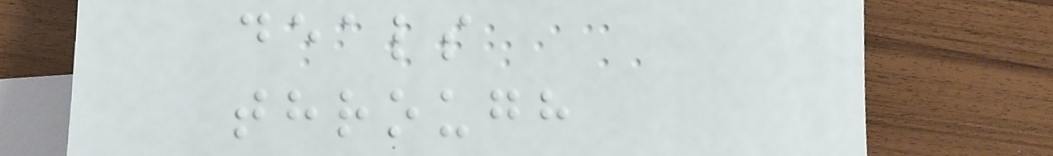deals
through
